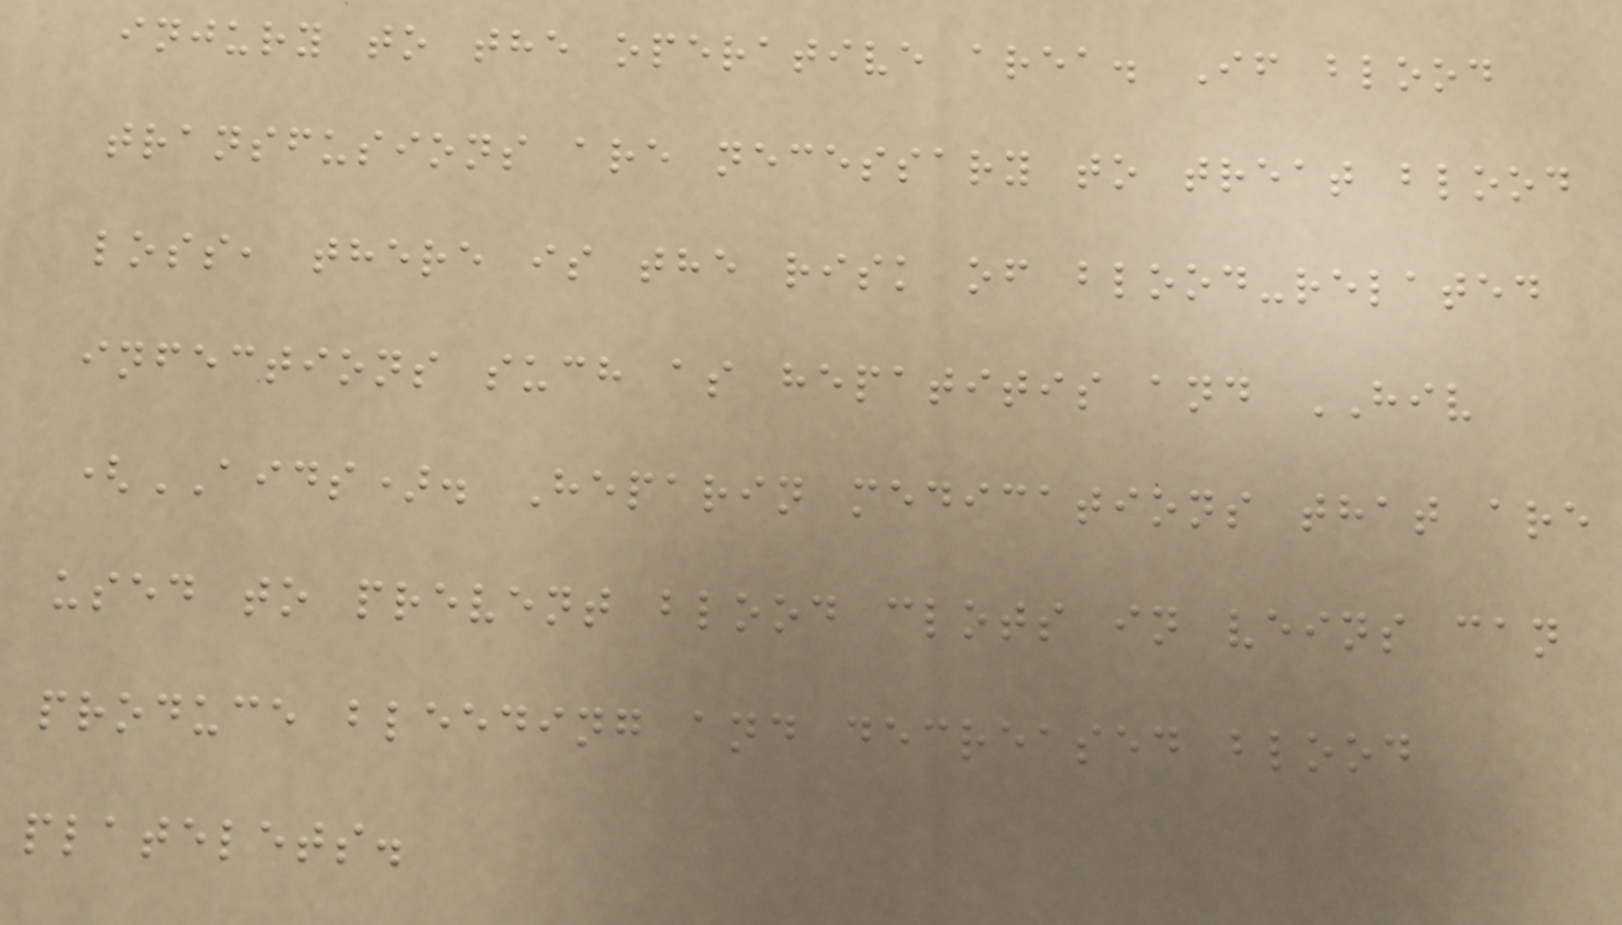injury to the operative area. If blood
transfusions are necessary to treat blood
loss, there is the risk of blood-related
infections such as hepatitis and HIV
(AIDS). Heparin medications that are
used to prevent blood clots in veins can
produce bleeding and decreased blood
platelets.
